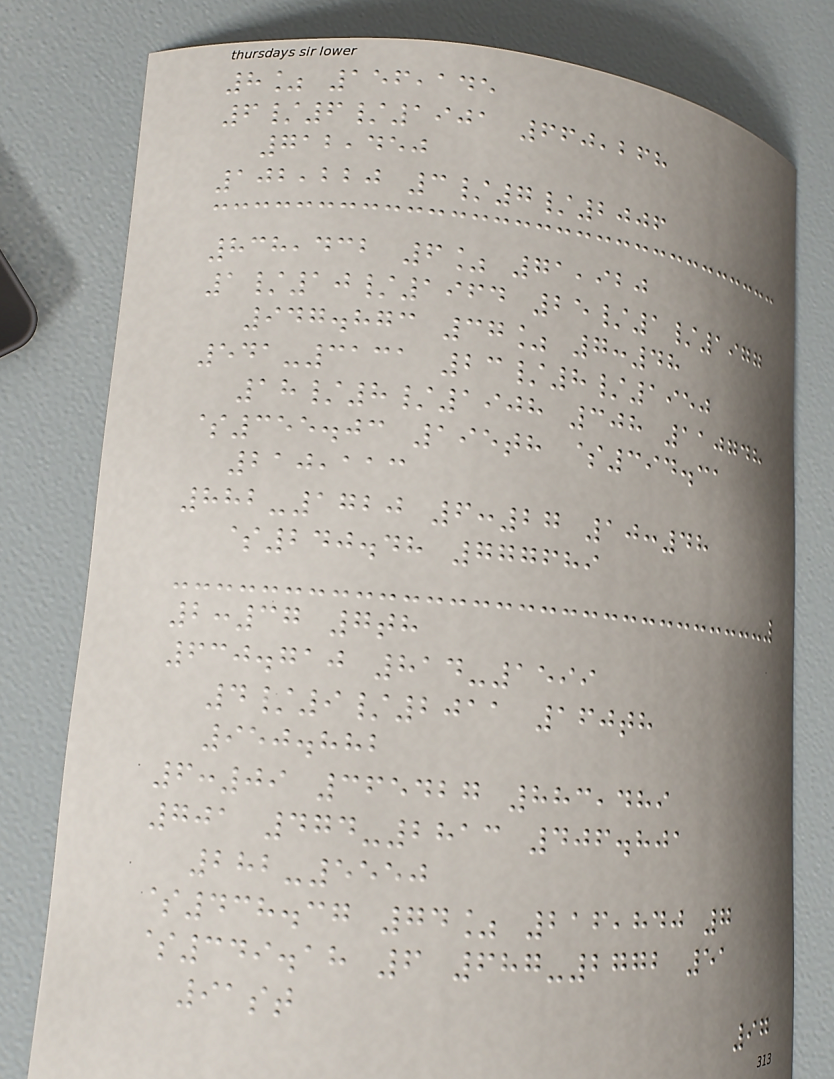8% 156,145
6/6/1901 660,268
712,450
102,220 3/7/2006
838,432 6% 71,920
1/10/1964 25/1/1977
947.873 37% 7:48
541-3131 23/8/1950
18/8/1908 308 110748
$355.03 195th $394.31
210,113
882-1720 6:27 10:48
$240.48 777689
2:37 7th
630.710 814-1599
4/9/2011 160th
950.882
6:09 365427 883,489
701 474-2813 406.801
282-5550
$438.37 74% 216,840 7
$349.18 6 687-2772 51
91st
97
